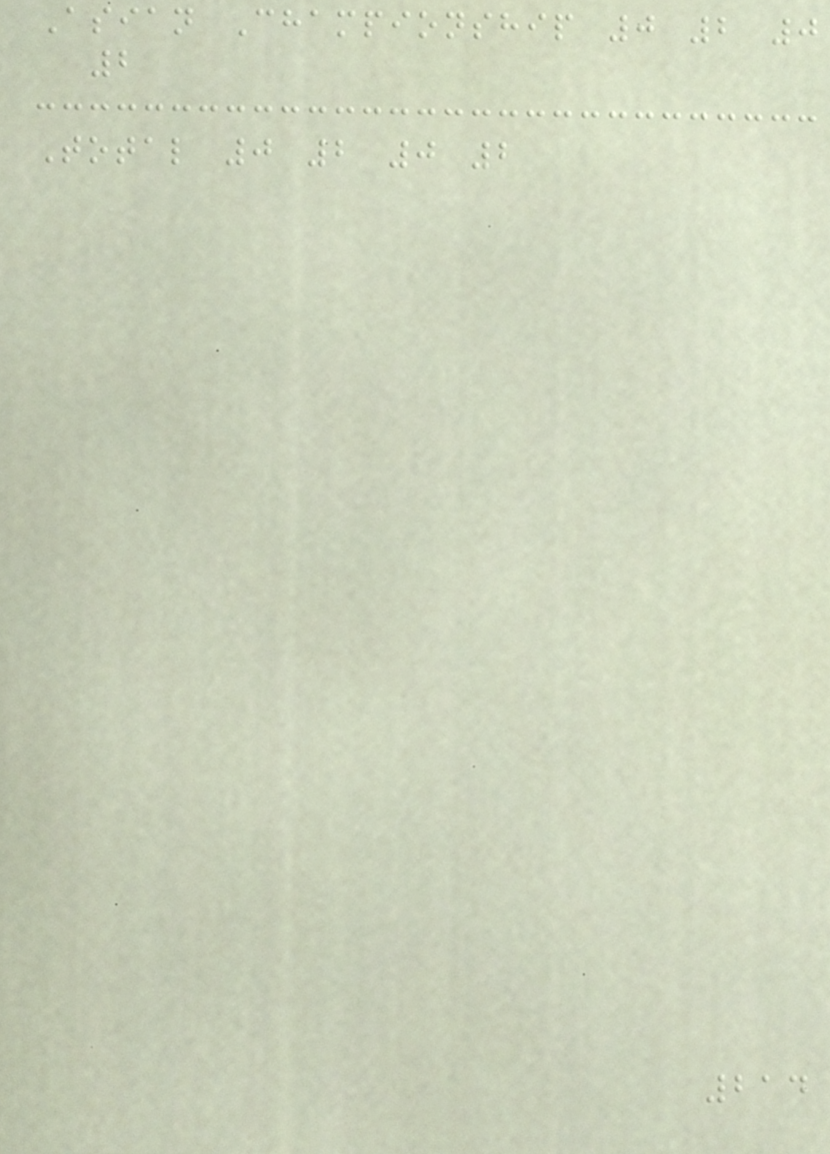Asian Championship 0 2 0
2
Total 0 2 0 2
214
